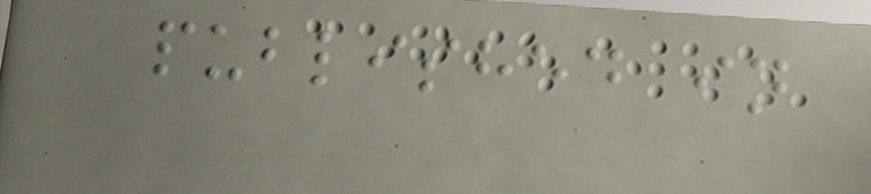published in
